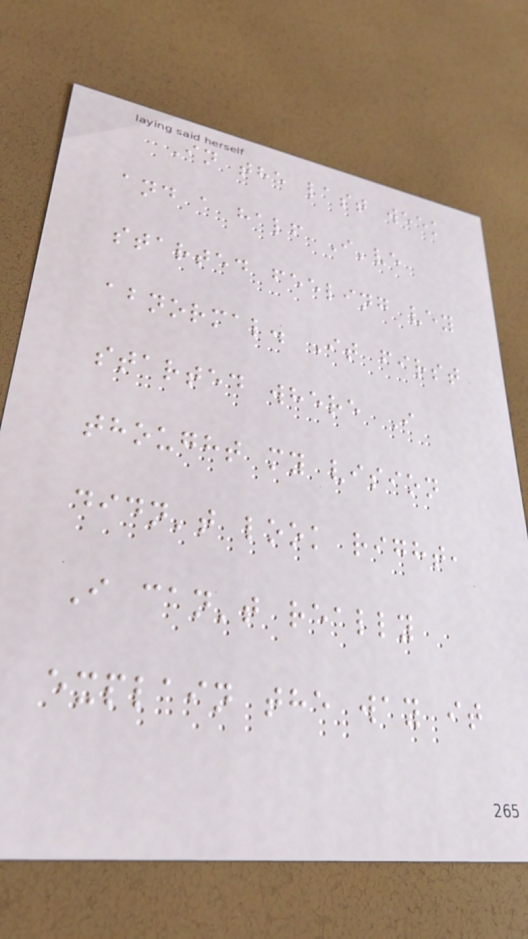In the last week
and a half I've
started feeling vey
abnormal. It first
started where I
thought my vision
didn't look right,
I can't really
explain the way it
